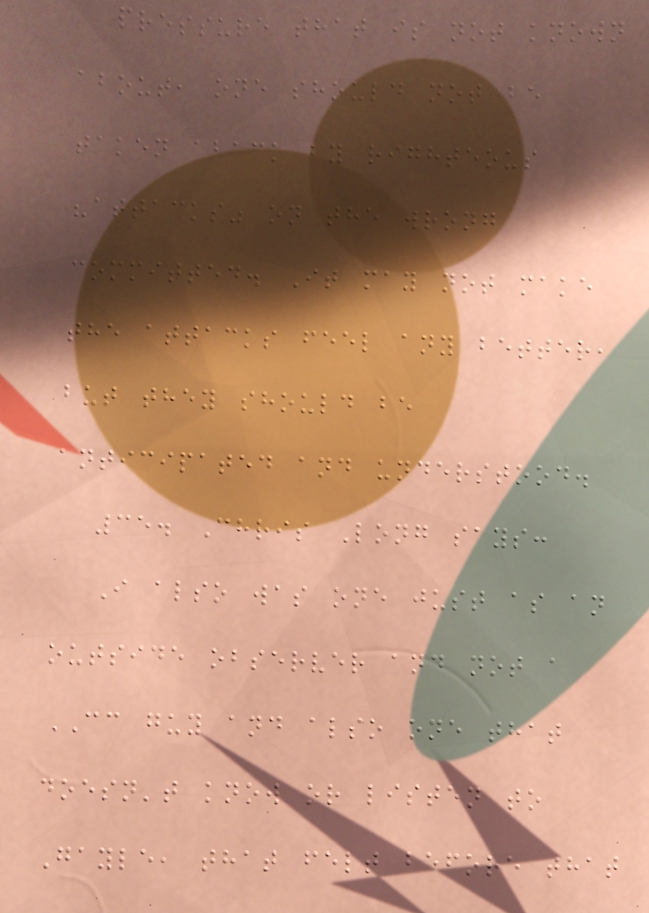pressure that is not known
about, one should not be
taken aback by righteous
"attacks" on the wrong
committed. It may not make
the attacks feel any better,
but they should be
anticipated and understood.
35. Chris Long says:
I also was one just as an
outside observer and not a
CC guy and also one that
doesn't know or listen to
Gayle, that felt before that
